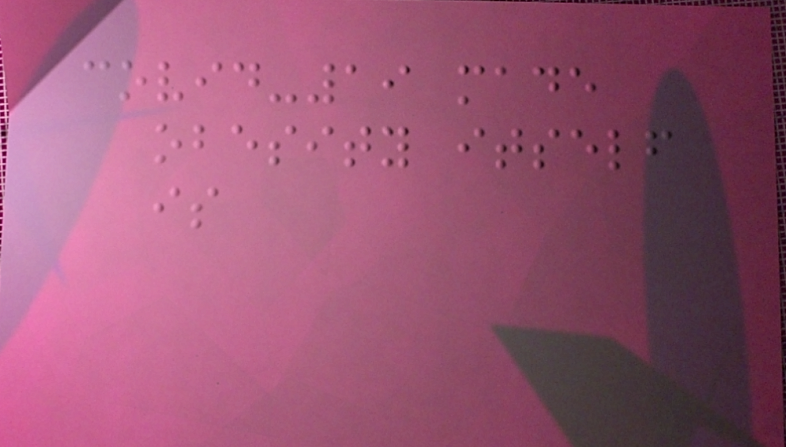covid-19 made
obesity itself
is
